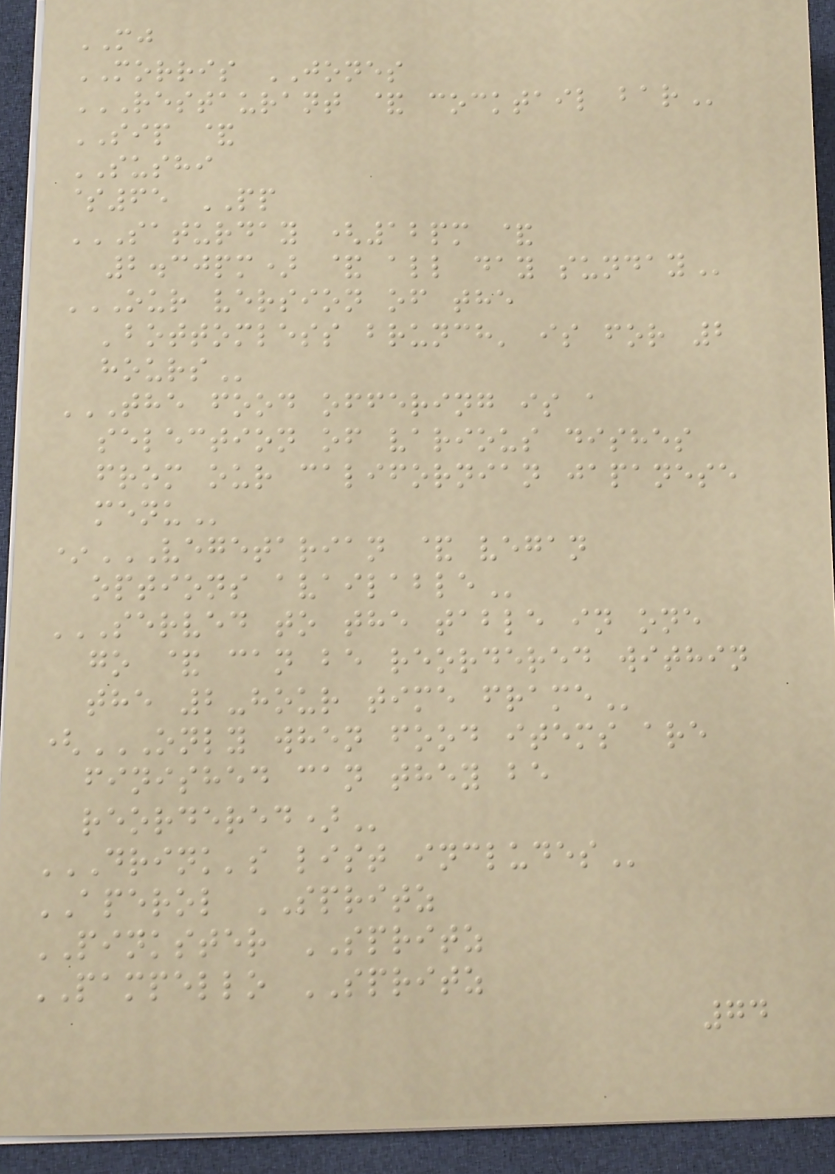MJ
MORRIS JONES
RESTAURANT & COCKTAIL BAR
SIP &
SUSHI
$65 PP
SATURDAY (12PM &
2.30PM) & ALL DAY SUNDAY
OUR VERSION OF THE
'BOTTOMLESS BRUNCH' IS FOR 2
HOURS
THE FOOD OFFERING IS A
SELECTION OF VARIOUS DISHES
FROM OUR CALIFORNIAN JAPANESE
MENU
*VEGETARIAN & VEGAN
OPTIONS AVAILABLE
SERVED TO THE TABLE IN ONE
GO & CAN BE REORDERED WITHIN
THE 2-HOUR TIME FRAME
(ONLY WHEN FOOD ITEMS ARE
FINISHED CAN THEY BE
REORDERED)
DRINK'S LIST INCLUDES
APEROL SPRITZ
PINKSTER SPRITZ
PAMPELLO SPRITZ
74
